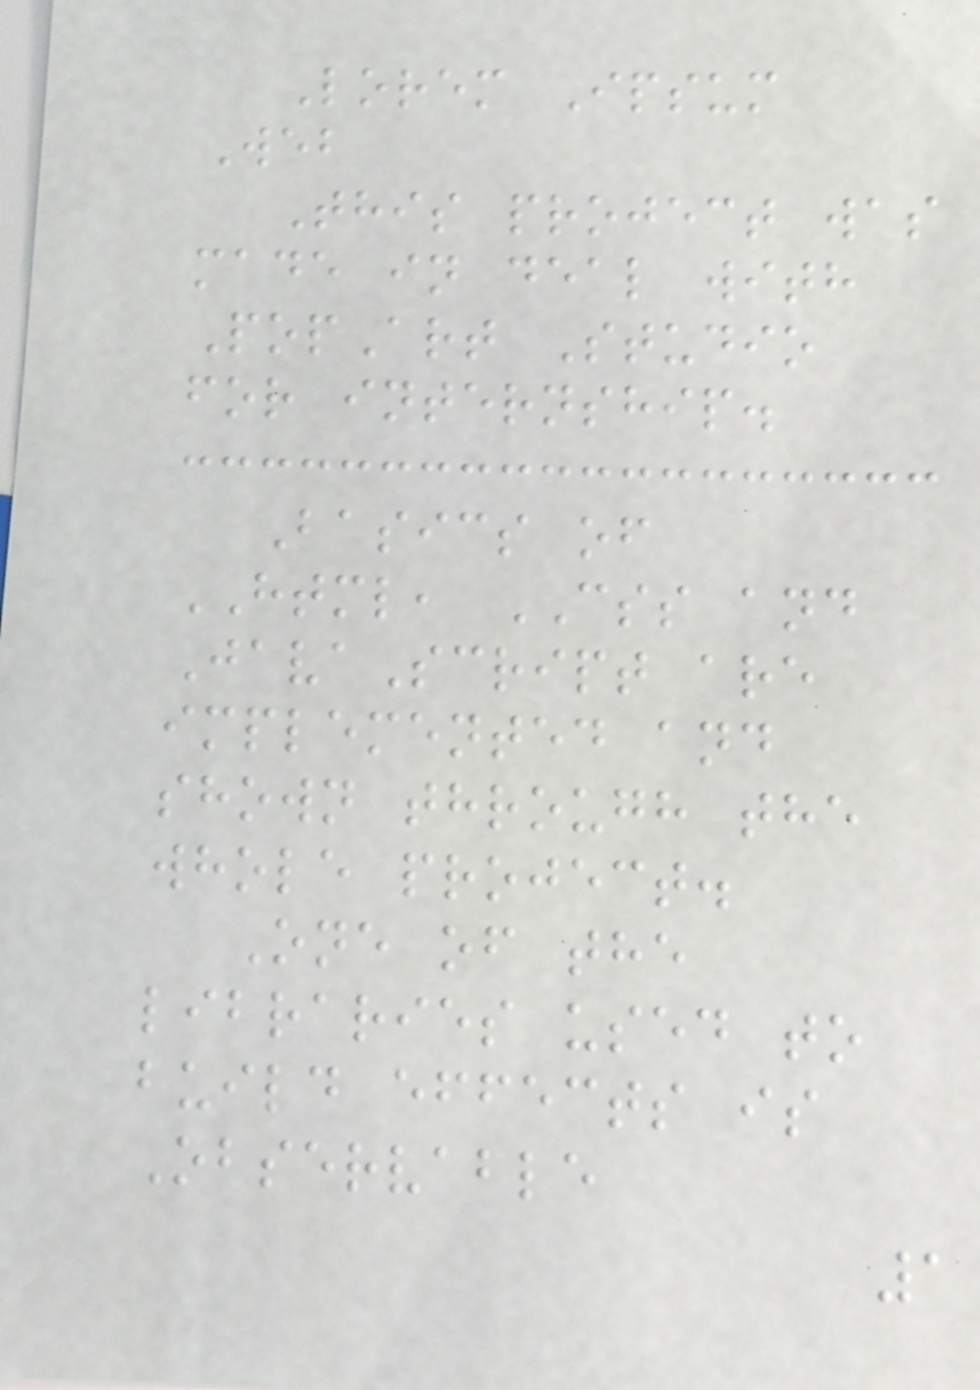Lorem Ipsum
Web
This project was
made in deal with
PopArt Studio
for internship.
Basics of
HTML, CSS and
JavaScript are
implemented and
shown through the
whole project.
One of the
libraries used to
build effects is
Observable
1
